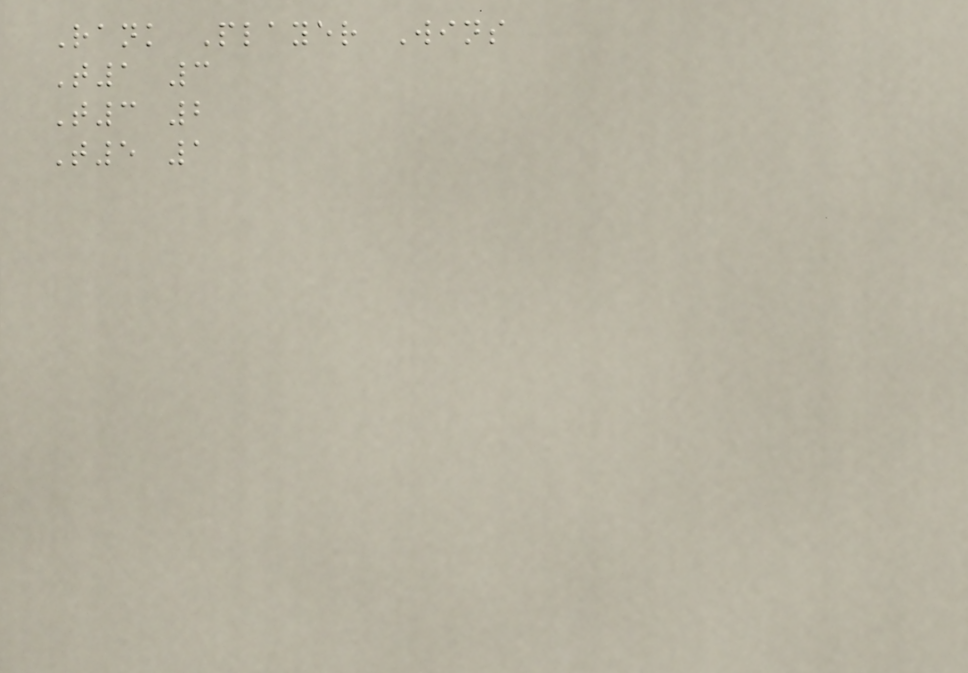Rank Player Wins
T1 3
T3 2
T5 1
